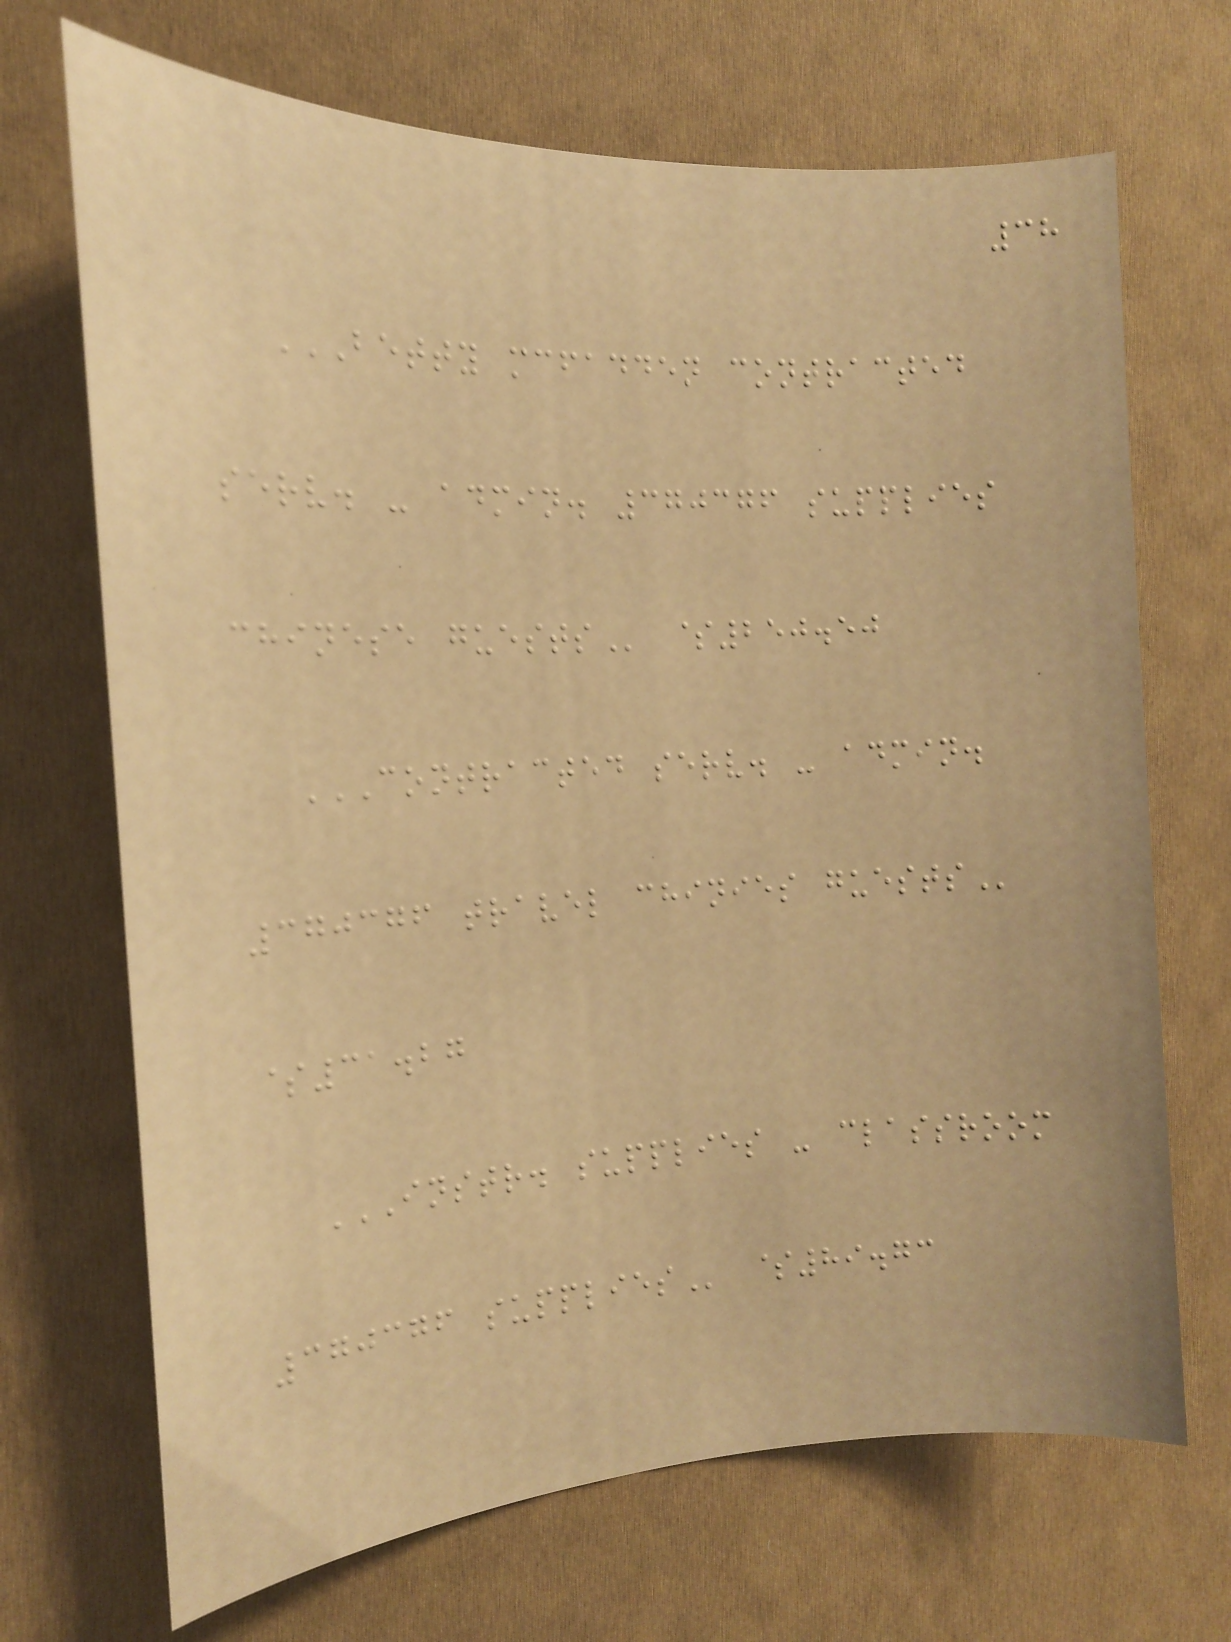38
BETTY MCFADDEN CONTRACTED
SERV. - ADMIN. 370376 SUPPLIES
CHINESE GUESTS $250.50
CONTRACTED SERV. - ADMIN.
370376 TRAVEL CHINIES GUESTS
$31.27
INSTR. SUPPLIES - CLASSROOM
370376 SUPPLIES $89.73
